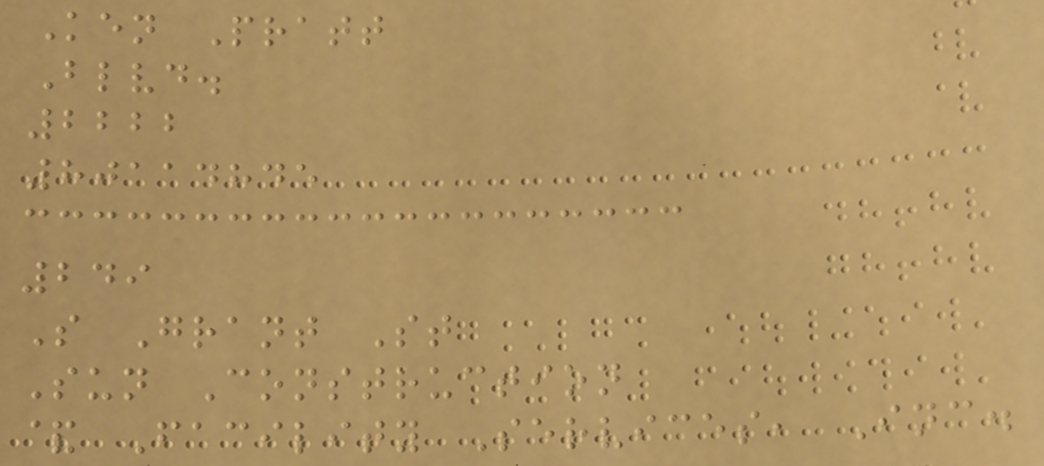Ken Pratt
Blvd.
2222
80114845
249
S Grant St
Sun Construction
& Facility Services, Inc.
